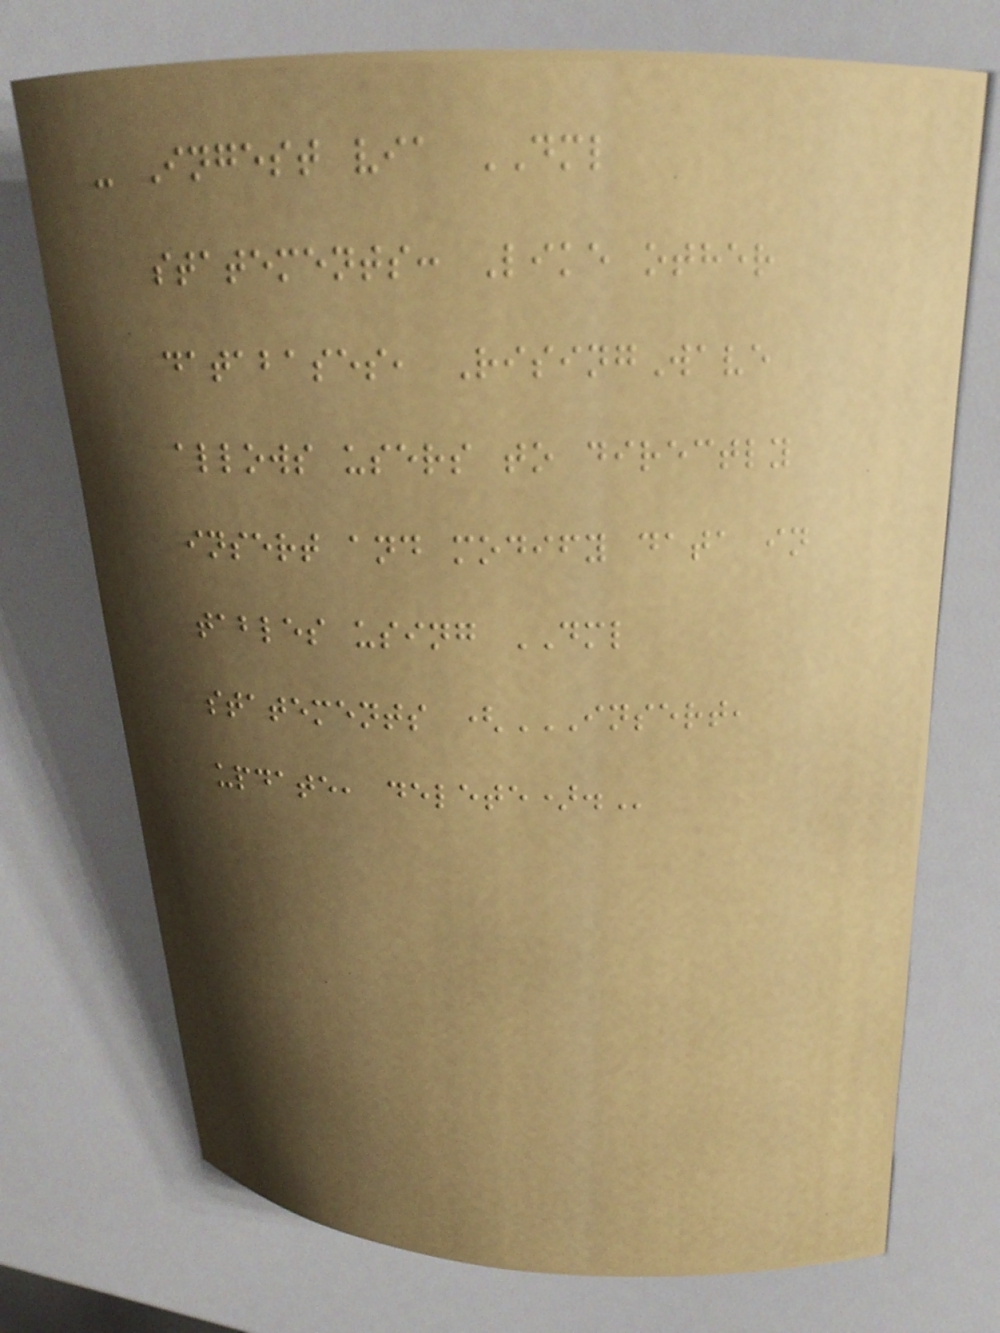- Ingest via DML
statements: Like other
databases, RisingWave
allows users to directly
insert and modify data in
tables using DML
statements (INSERT,
UPDATE, DELETE).
